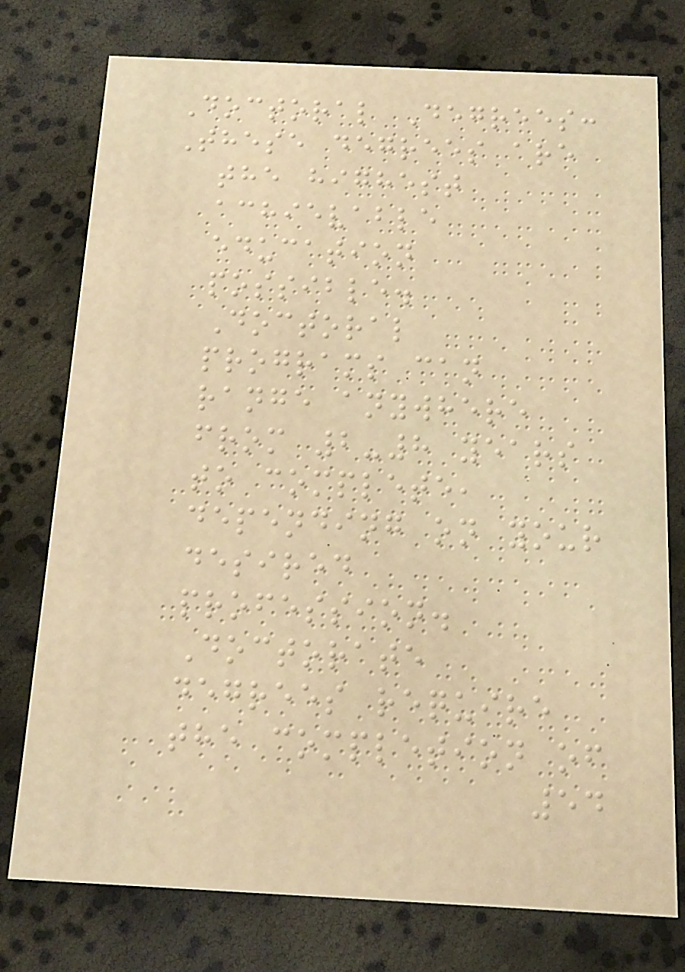Doctoral Degrees:
These degrees are
the highest
achievable
education
possible.
Doctoral
programs can
range anywhere
from 2-8 years
to complete,
depending on your
desired
profession.
Doctorate
degrees require
the completion of
54
